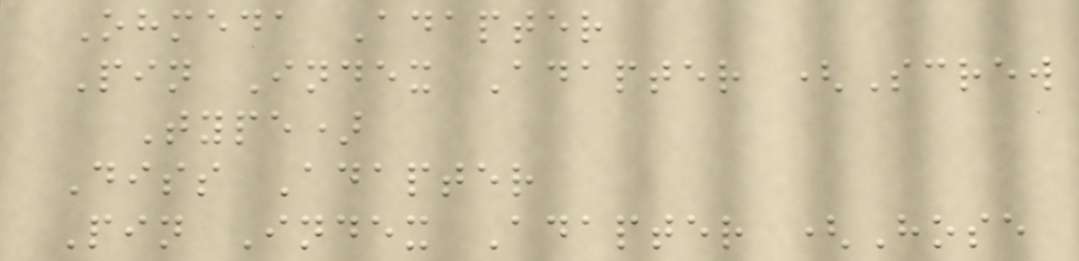Ohmeda Adapter
Pin Index Adapter (Screw
Type)
Diss Adapter
Pin Index Adapter (Hose
